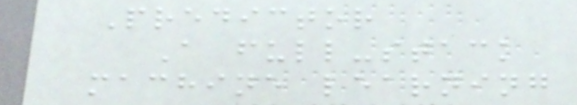Predictor
A full-stack
machine learning
